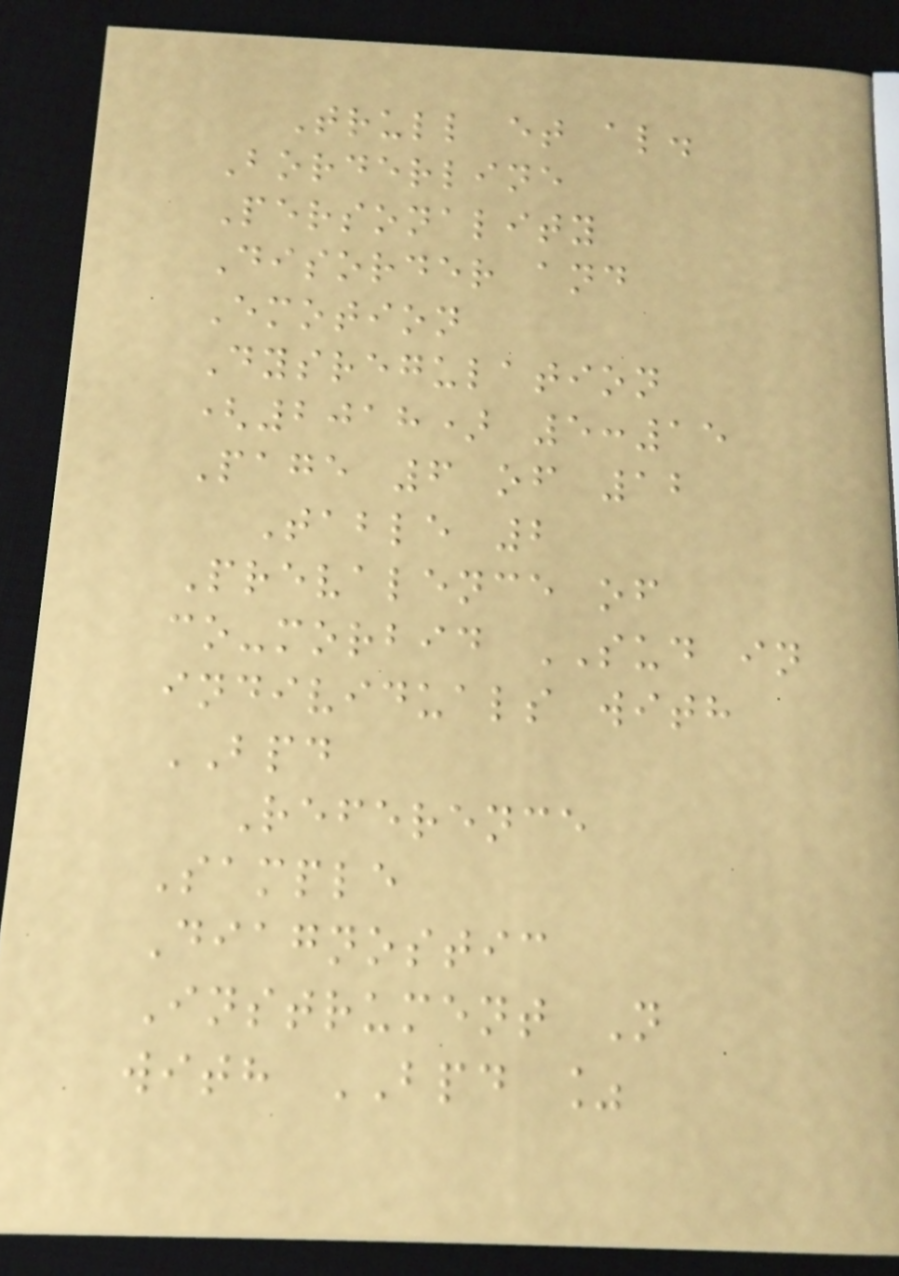Trull et al.
Borderline
Personality
Disorder and
Emotion
Dysregulation
(2018) 5:15
Page 6 of 12
Table 2
Prevalence of
co-morbid SUD in
individuals with
BPD
Reference
Sample
Diagnostic
Instrument N
with BPD %
